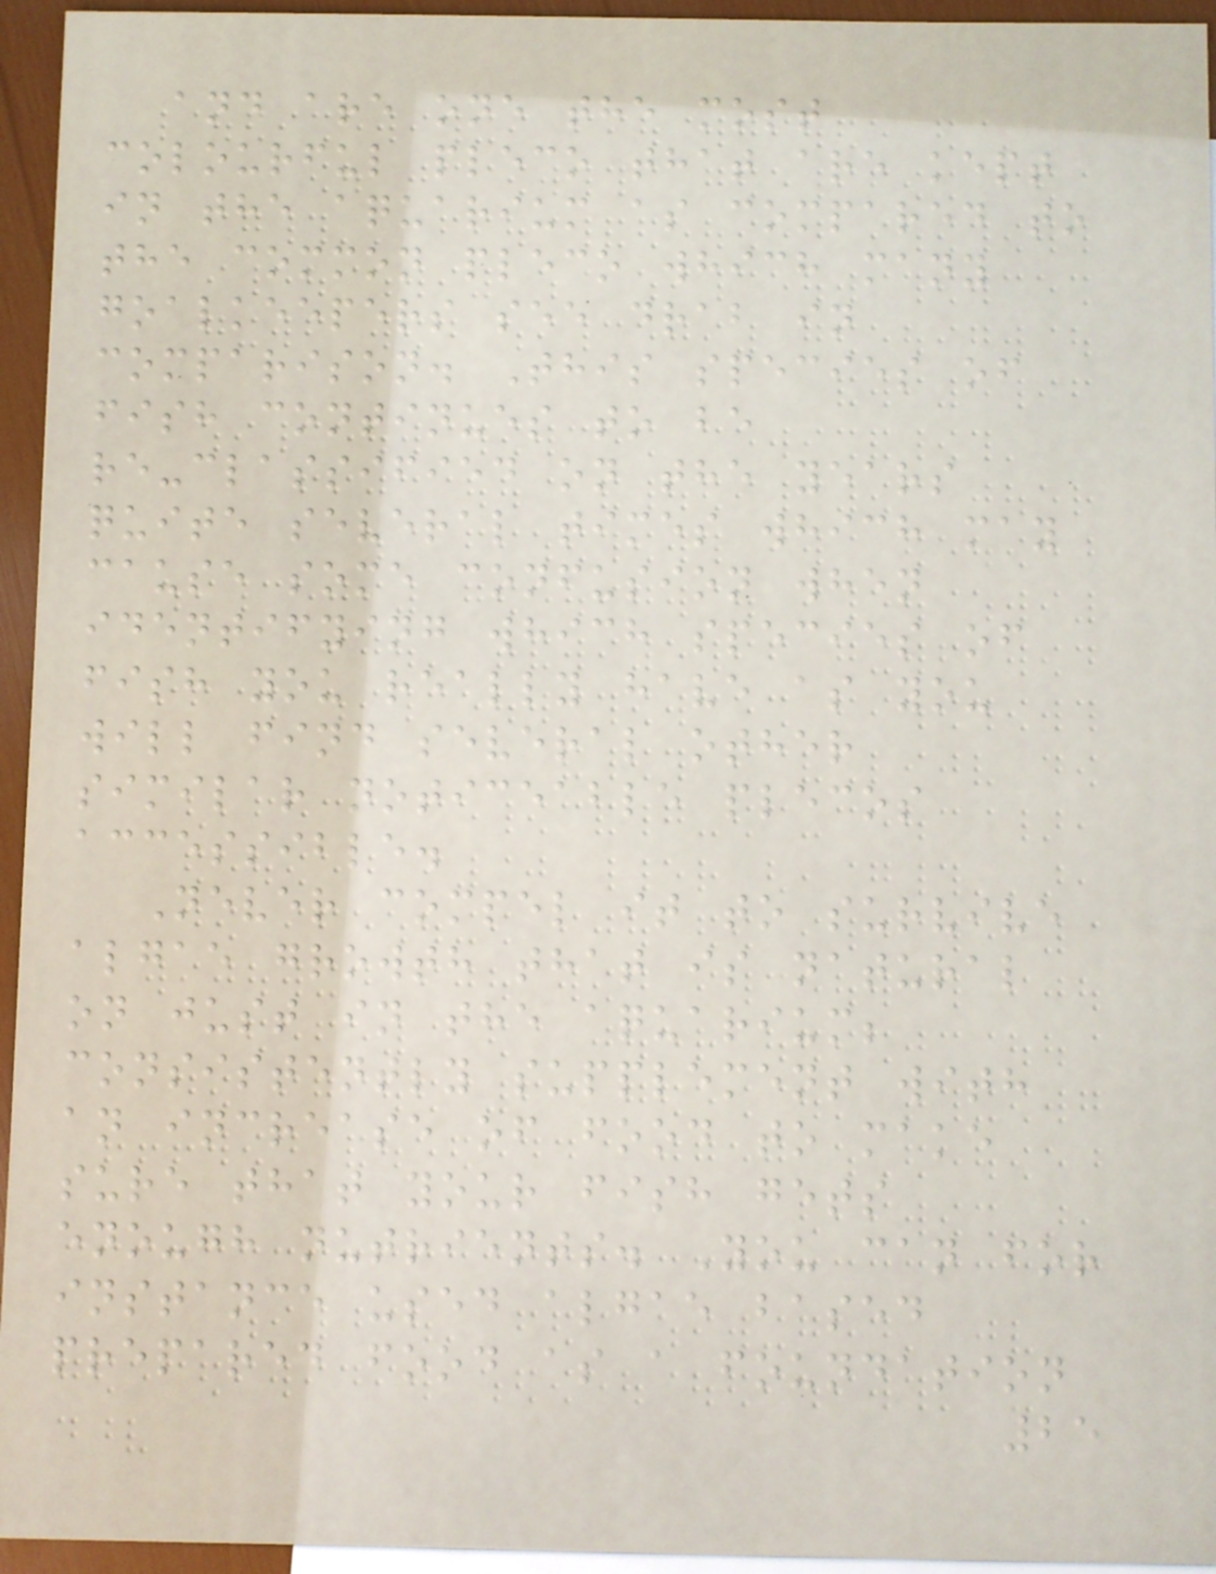and are one the most
colourful pleco that are kept
in the aquarium as compared to
the common pleco which many
goalkeepers see drab in
comparison. This species of
fish continues to be
re-classified on the years
quite several times which may
cause some confusion when
identifying which species of
fish you really have as you
will find several other
similar noticeable plecos
accessible.
Never compel it to survive
algae growth that is natural
on just in the aquarium;
consistently supplement with
an increase of food to make
sure that your fish gets
enough nutrients. You can for
instance used algae based
prepared food as a foundation
25
